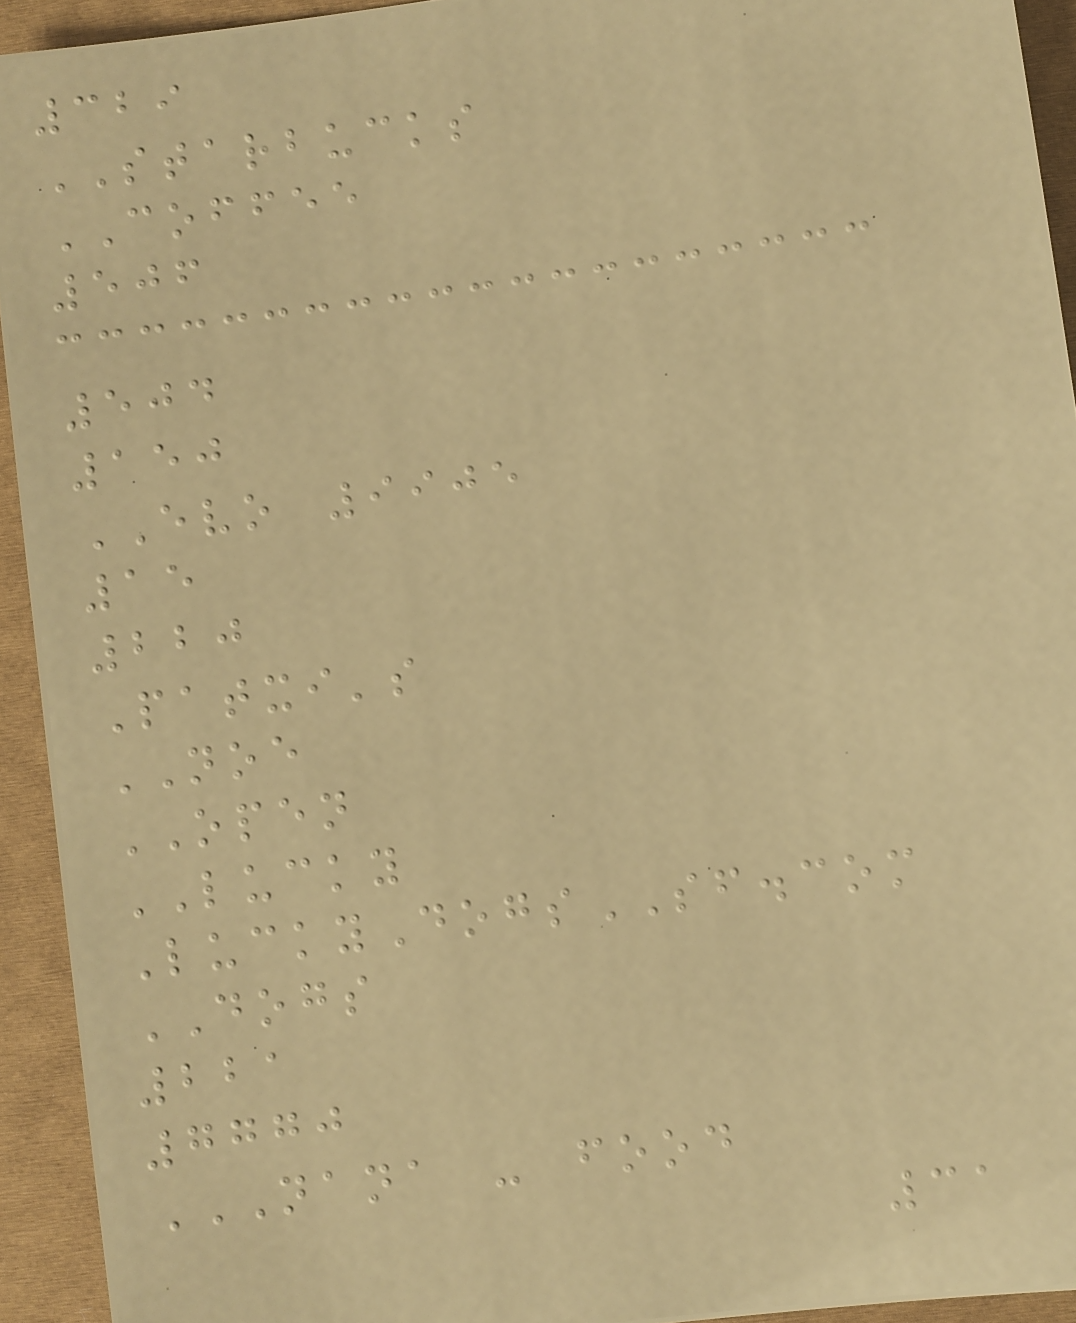329
STARBUCKS
COFFEE
506
504
150
EVO 9905
15
220
Patxi's
NOE
OPEN
LUCKY
LuckyDogsSF.com
DOGS
221
7770
NANA - FOOD
31
